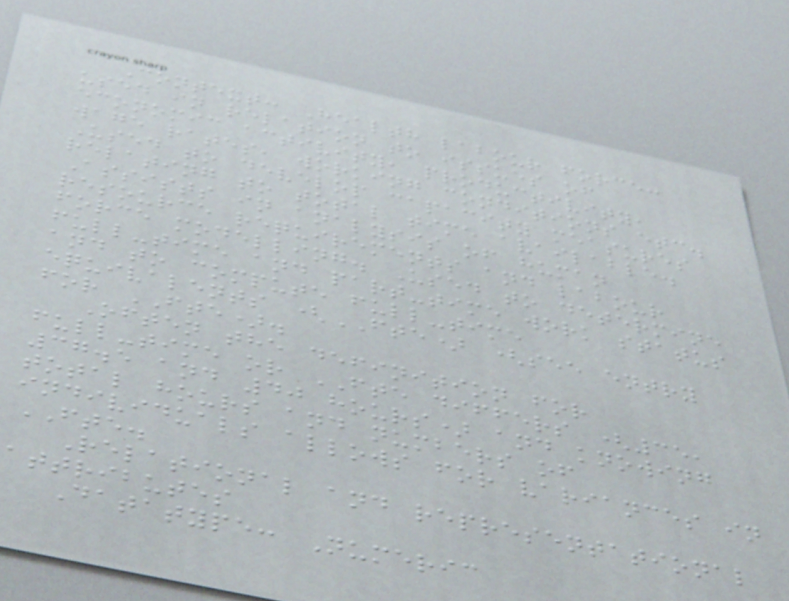Context: Health labour force:
used in relation to issues of
economic activity, productivity,
wage rates, working conditions etc.
Used to develop capacity measures
relating to total time available.
Assists in analysis of human
resource requirements and labour
force modelling. Used to determine
full-time and part-time work status
and to compute full-time
equivalents (FTE) (see entry
for FTE).
Often the definition for
full-time or FTE differs (35,
37.5 and 40 hours) and knowing
total hours and numbers of
individuals allows for variances in
FTE.
Relational and representational
attributes
Datatype: Numeric
